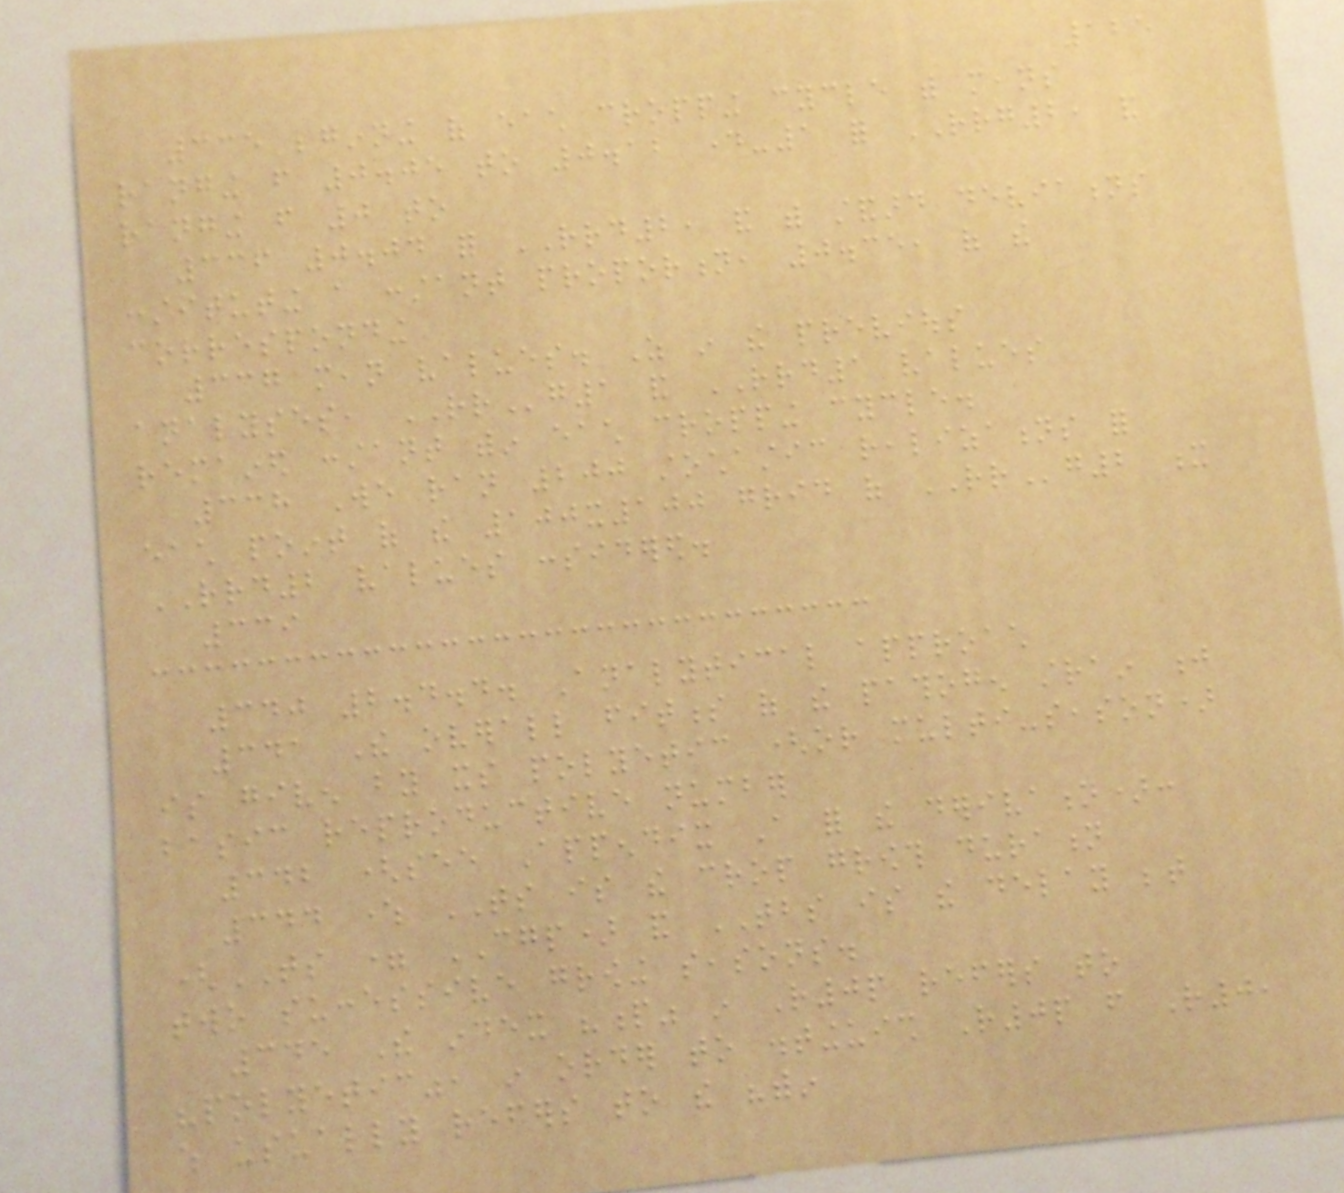125
335 beginning of each cropping cycle with means
ranging from 0.05 to 0.12 day-1 for RRG2, and
ranging from 0 to
336 0.04 for RRD2, and with standard deviations
constituting a constant proportion, 0.35, of the
corresponding
337 mean values. As in the previous
analyses, RRg1 and RRD1 values
remained constant within each cropping cycle.
338 We ran 200 stochastic realizations for
each point of the 100x100 grid of RRg2 x
RRD2 values considered.
339
340 2.4.4. Analytical approach
341 The overall fitness of the pathogen strain j
is given by its polyetic (or multi-season)
basic reproductive number
342 (see Appendix A for the derivation):
344 where TS is the crop growth duration
(TS = CGP) and TBS is the delay between
two successive growing seasons.
345 The index "p" in R0p refers to
"polyetic", in order to distinguish R0p from R0,
which usually refers to the "within
